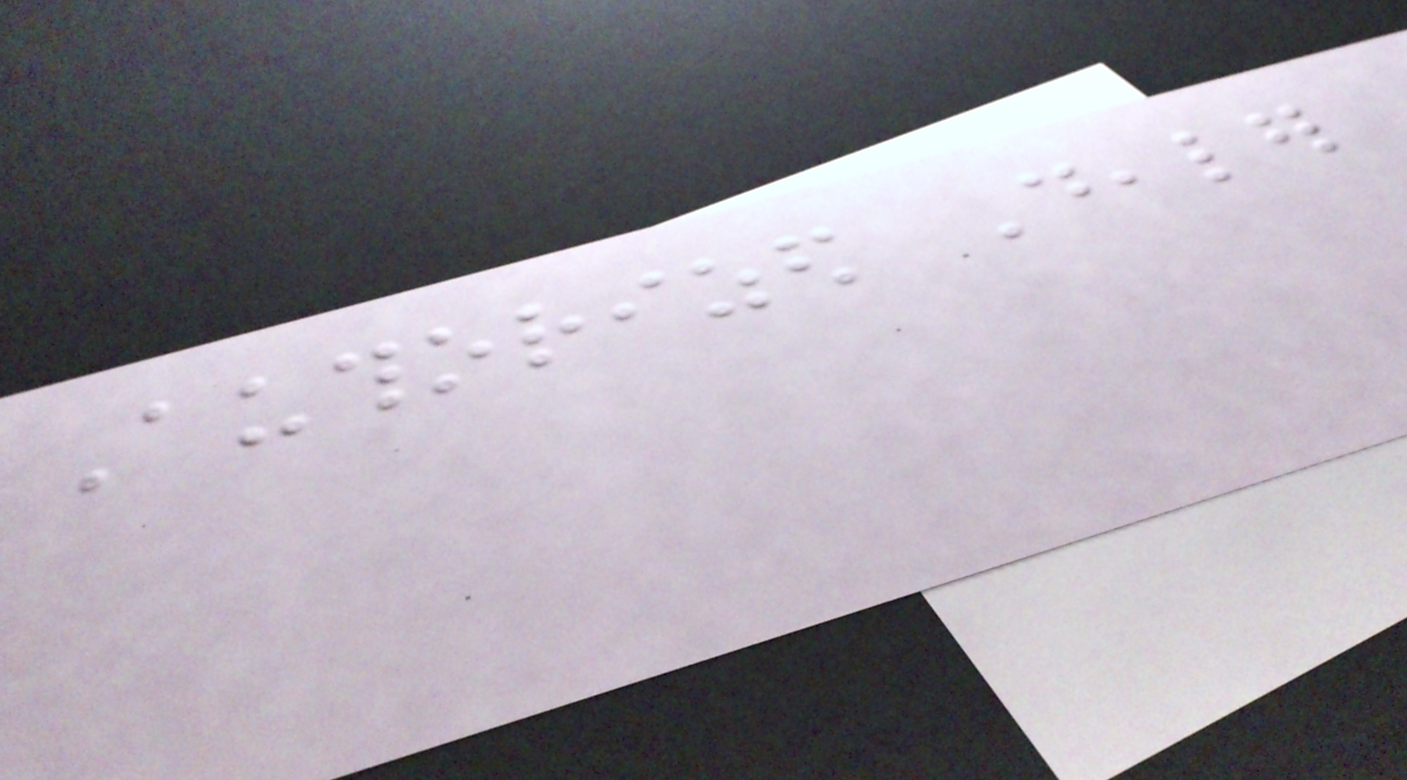Authorized Dealer
